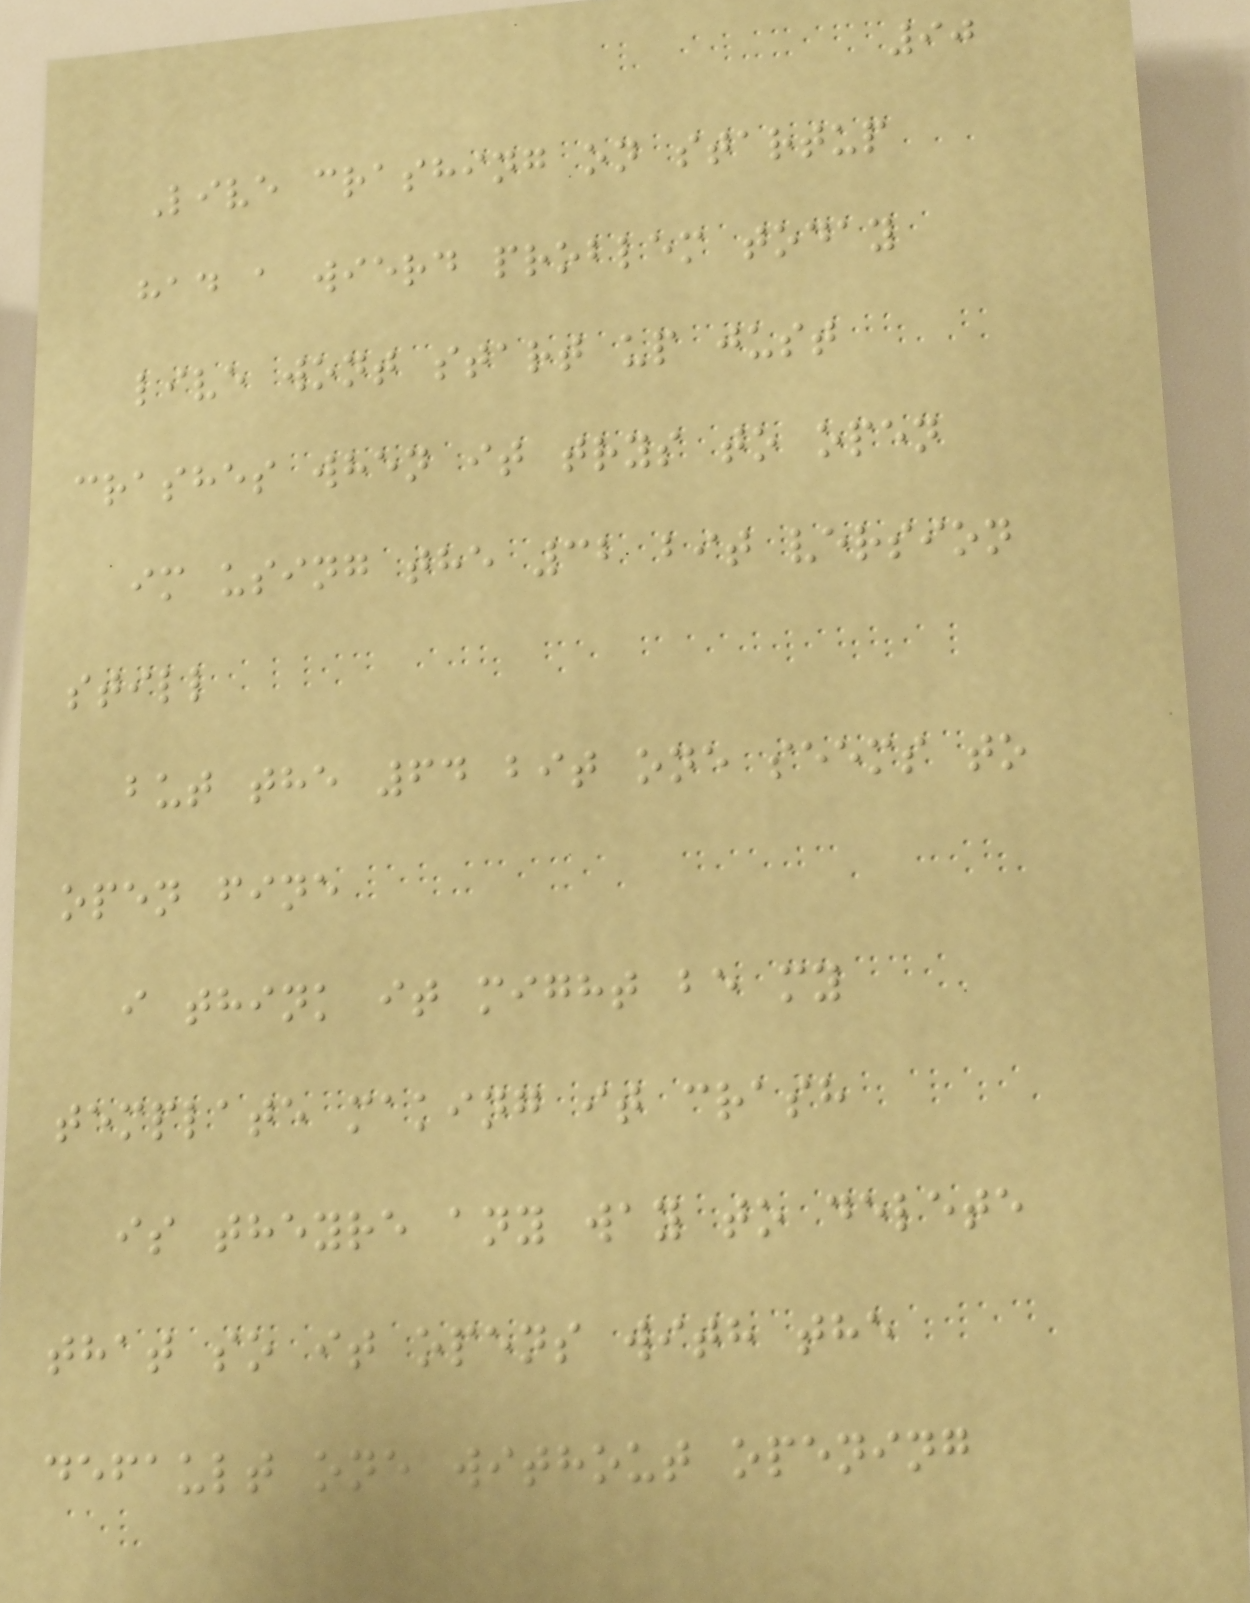90
Live crashing on startup
had a wierd problem today
live wont start up just
crashes when it trys to open
im using the 32 bit version
still
but the 64 bit one seems to
open fine
i think it might be my
template making it crash
is theyre any way to delete
that so it opens with the
default one without opening
